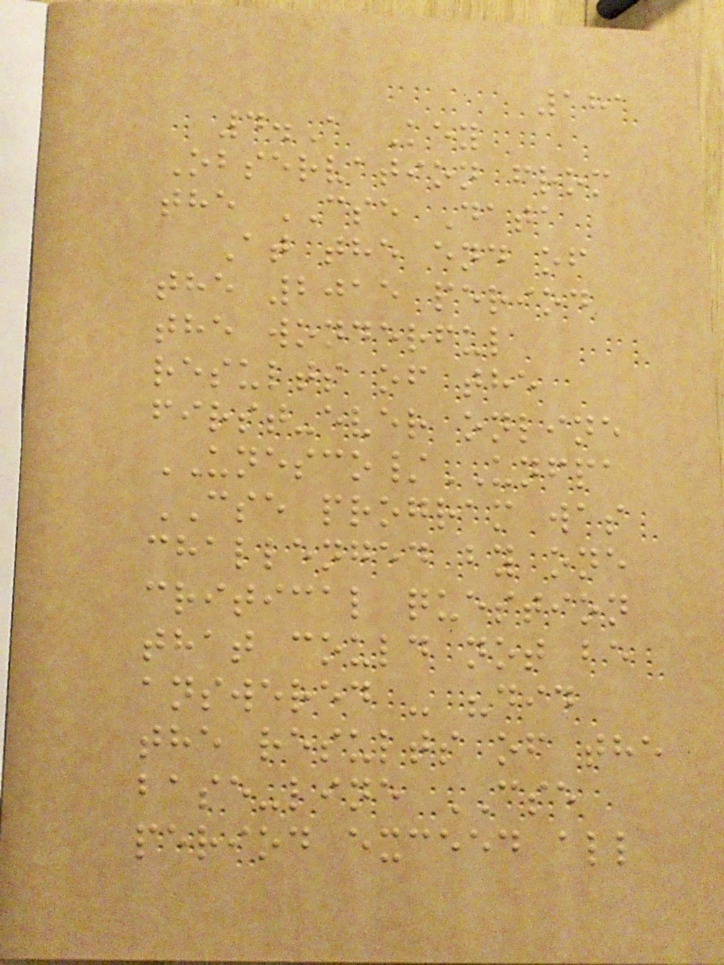181
4.A Key
Observation from
the CSE Data
At the end of
the 2015 period
the wonderful
results of the
first-ever online
UNESCO/UNFPA
CSE program was
challenged by one
critical question
that could not be
answered - "did
the results of the
base-line CSE
period exceed all
